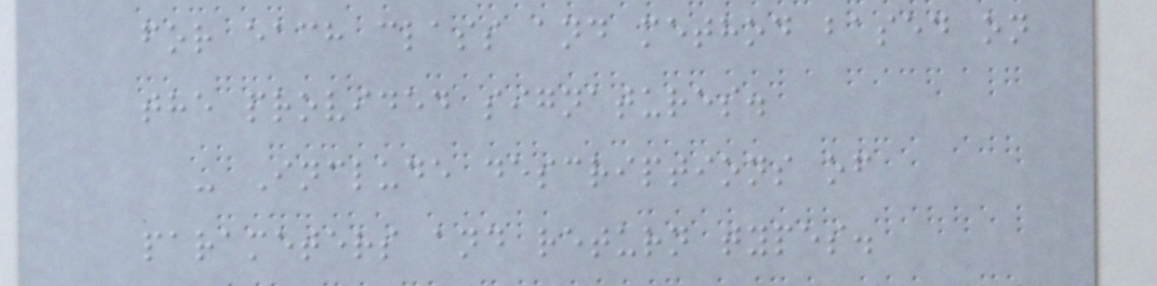for each class and method based on
the provided signatures.
- Include descriptions of
parameters and return types.
